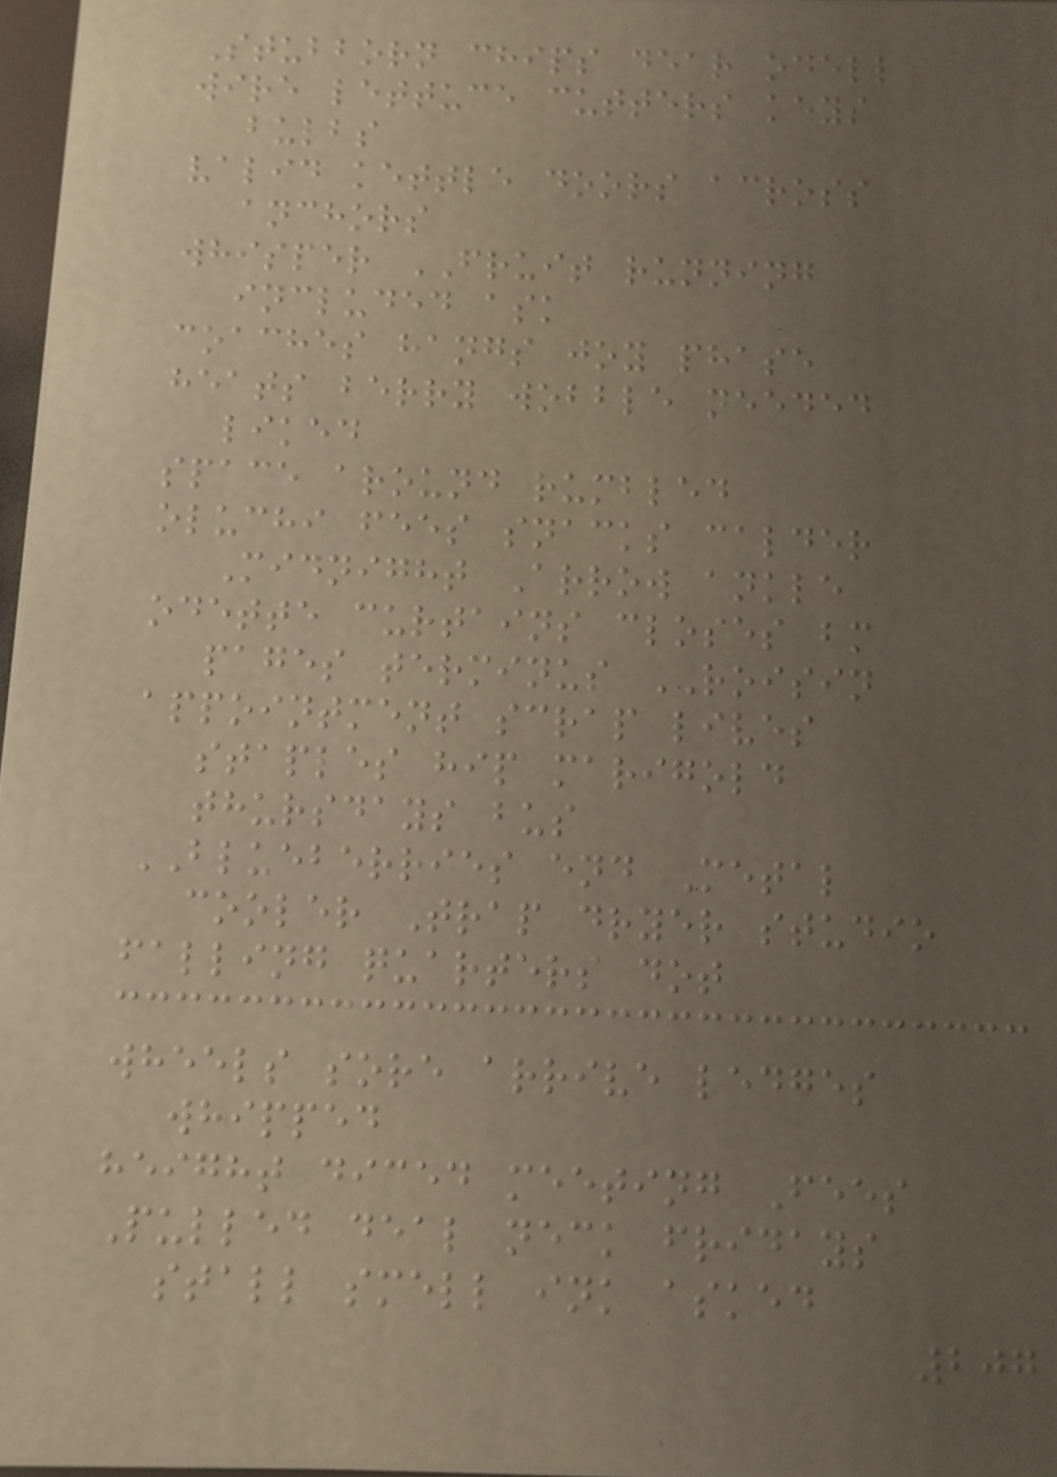Stubborn chips dear odell
wire lettuce cutters keys
bulbs
valid kettle doors across
anchors
whisper FRUIT running
included ask
coaches hangs joy phase
heats berry wobble needed
liked
space around rumbled
oluchi fees snacks calder
Midnight Arrow ankle
odette curtains closes bm
pages terminus ROISIN
appointment scrap lives
staples hip marigold
thursdays bus
BLUEBERRIES end Metal
cooler Trap dryer studio
falling quarters dot
wheels sore arrive ledges
whipped
height diced meeting Fees
Pulled deal neck fridays
stall smell ink asked
207
